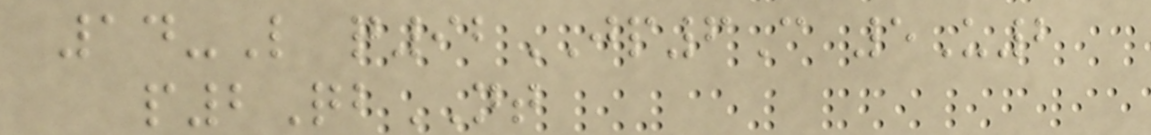14-L q92JP6C 5U2
p2QbNT
